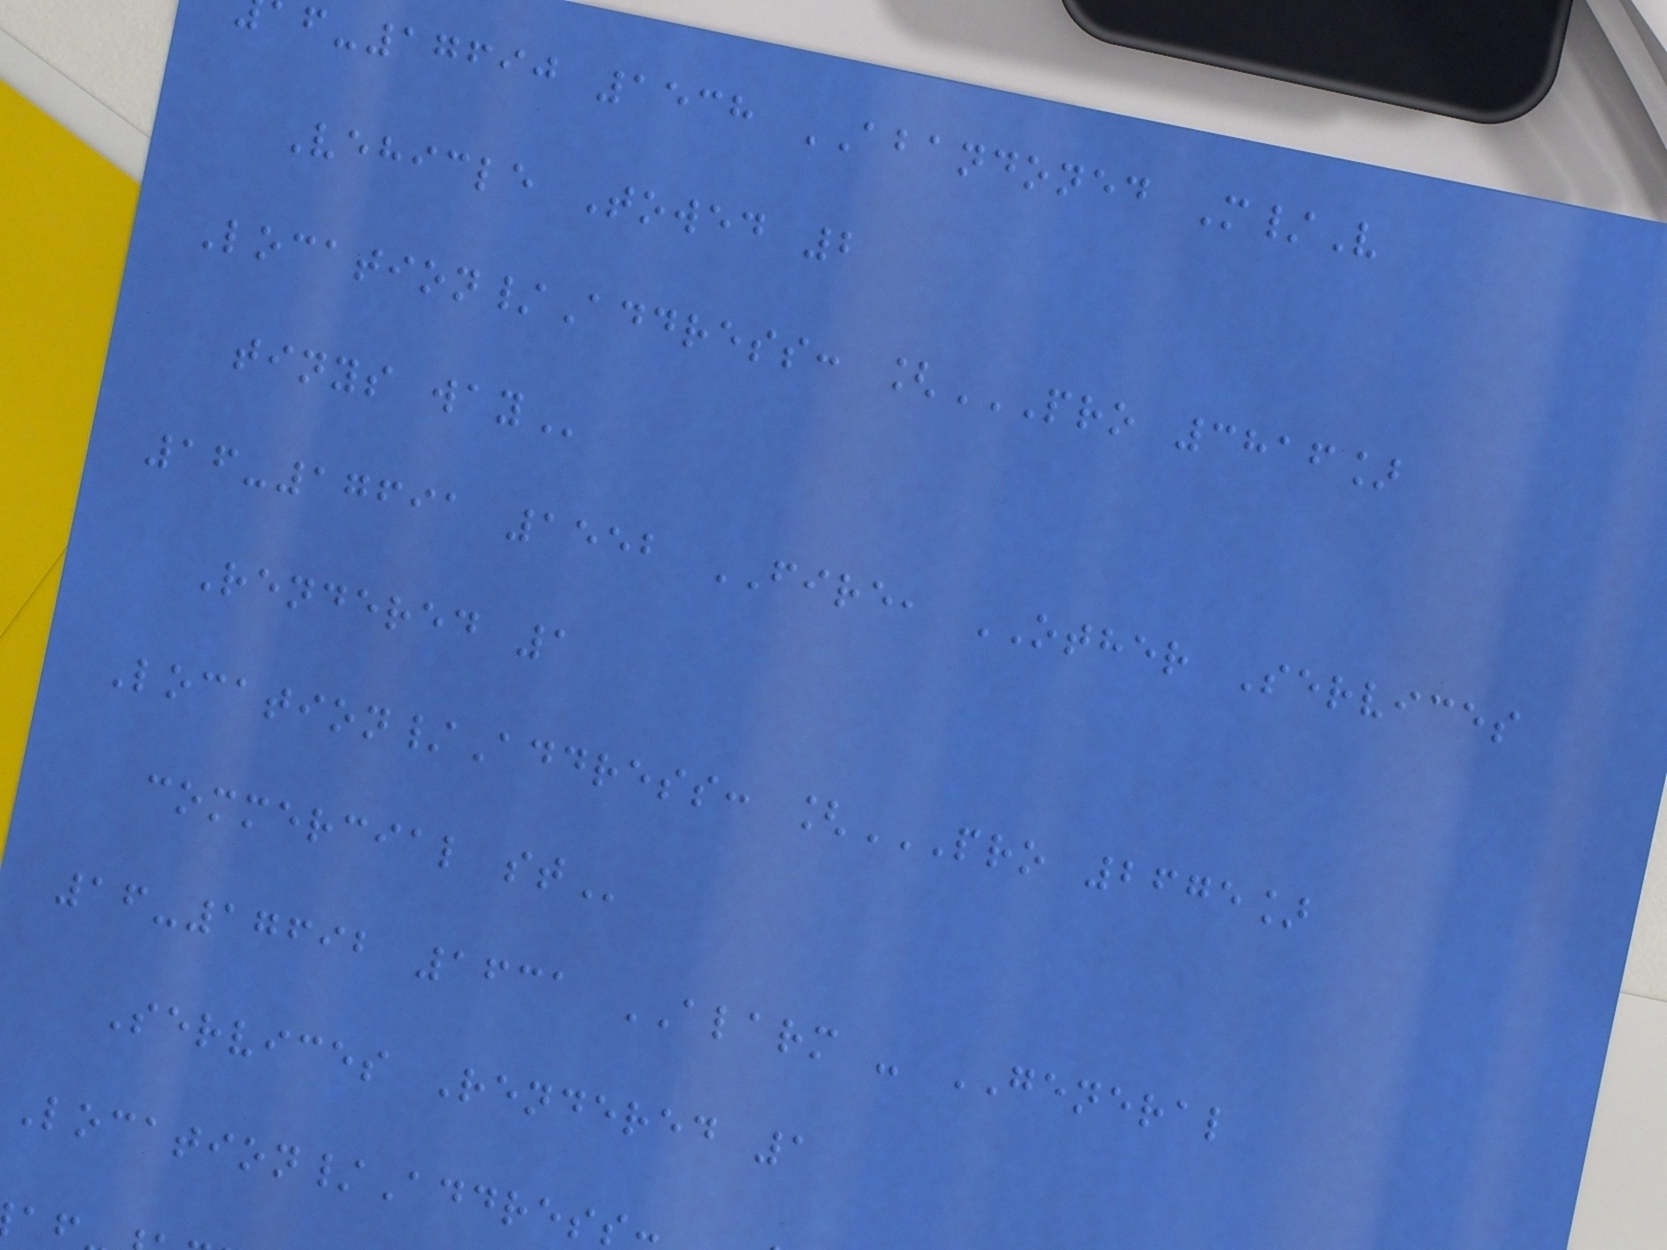-17690 1538 ABANDONED M/V
Vehicle Towed 2
Location/Address: [PRO 3816]
tinys
16-17691 1552 FIRE, OTHER Services
Rendered 1
Location/Address: [PRO 2675]
commercial
16-17692 1631 ALARM - GENERAL
Services Rendered 1
Location/Address
